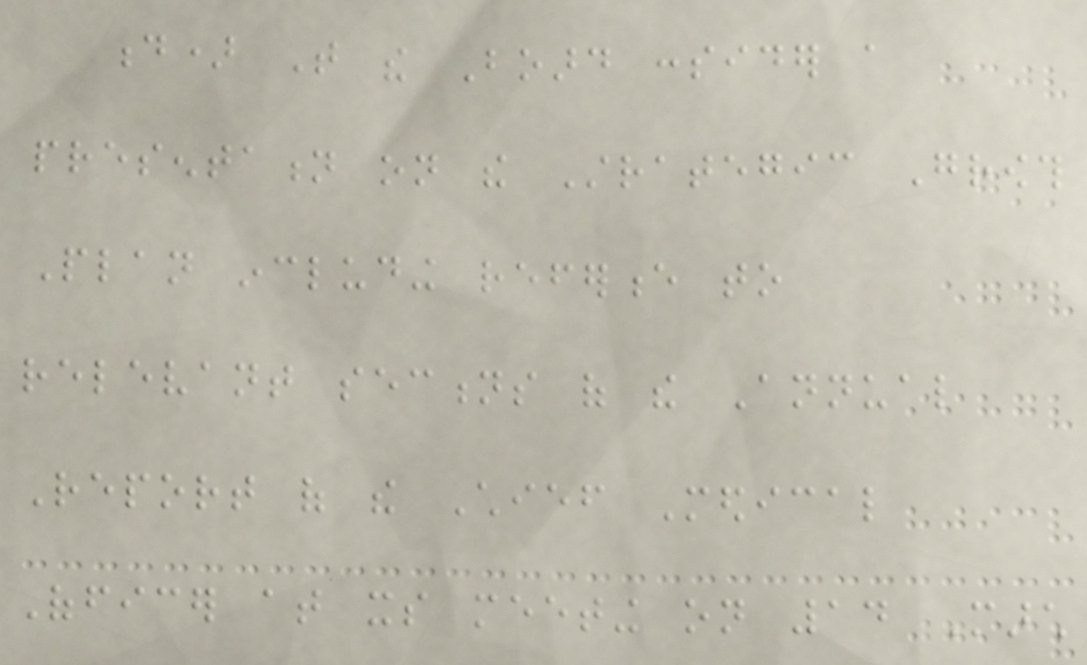d) That the Board consider a
presentation on the Strategic Growth
Plan including reference to
relevant sections of the Annual
Report of the Chief Medical
Officer at its meeting on 14 March
